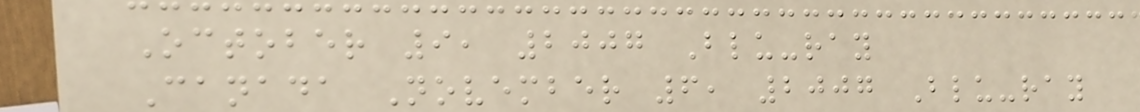October 9, 2007 Blu-ray
Canada November 6, 2007 Blu-ray
